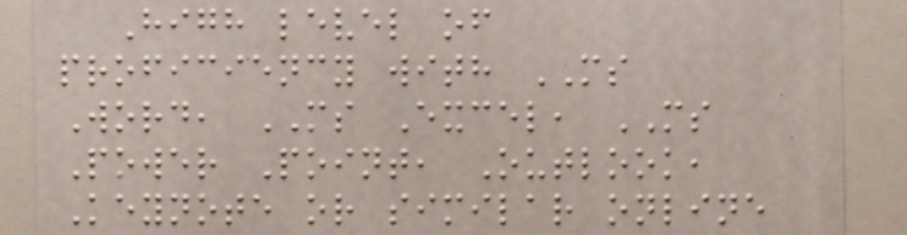High level of
proficiency with MS
Word, MS Excel, MS
Power Point, Outlook,
Keynote or similar online
